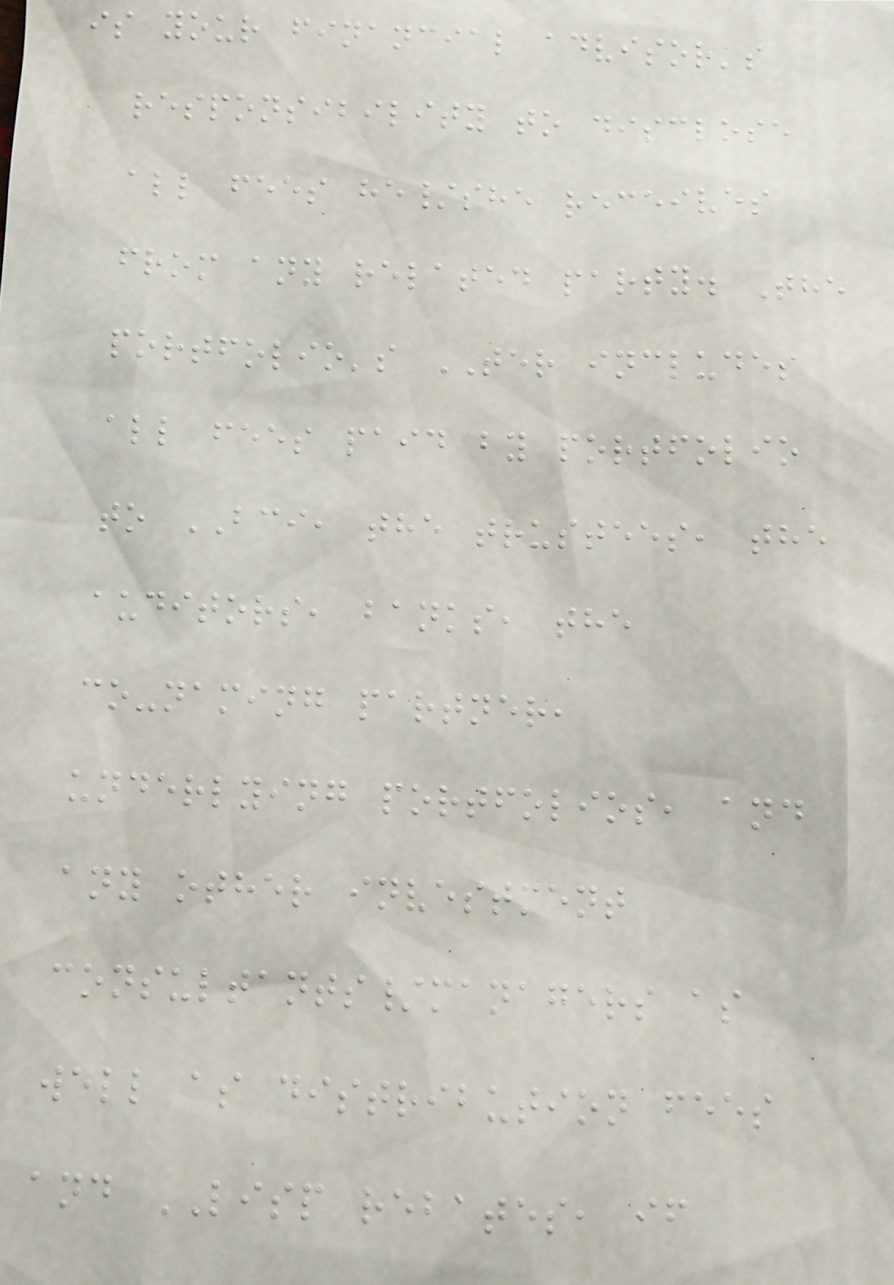is your financial advisor's
responsibility to disclose
all fees he/she receives
from any related party. The
portfolio's TER includes
all fees paid by portfolio
to BCI, the trustees, the
auditors, banks, the
co-naming partner,
underlying portfolios, and
any other investment
consultants/managers as
well as distribution fees
and LISP rebates, if
